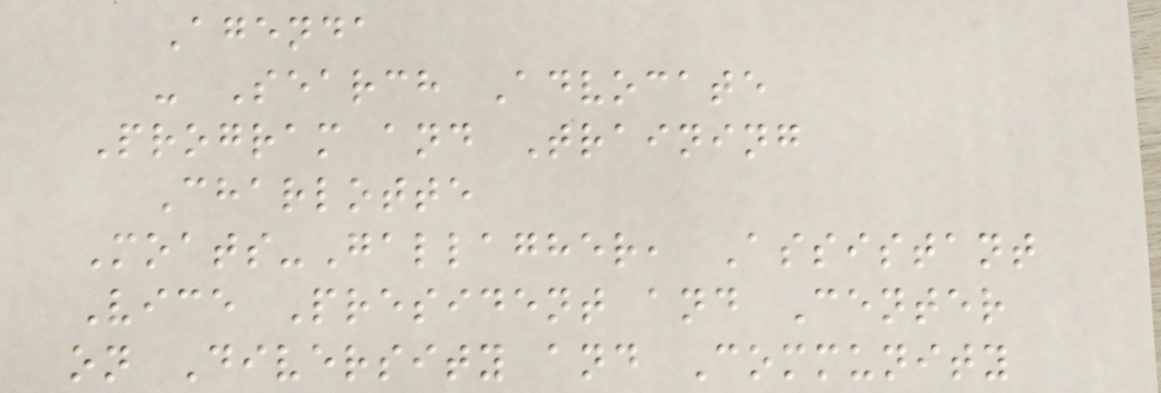Agenda
- Search Advocate
Program and Training
Charlotte
Moats-Gallagher, Assistant
Vice President and Center
on Diversity and Community
